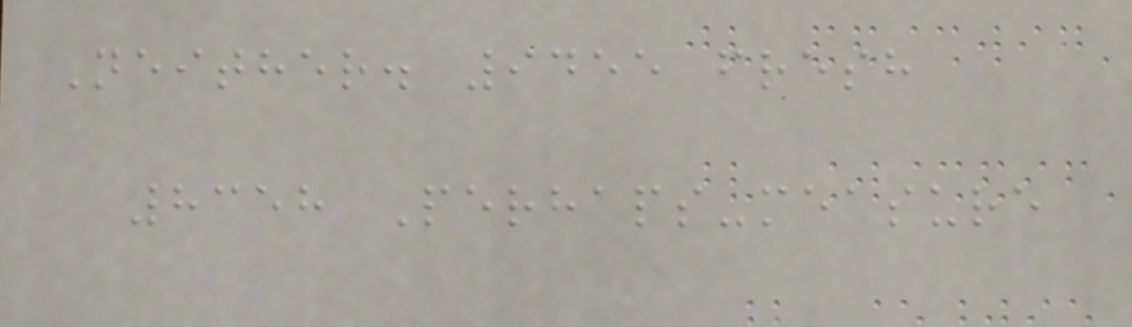Neither. 9455 fresh
8358 Perhaps-measure
